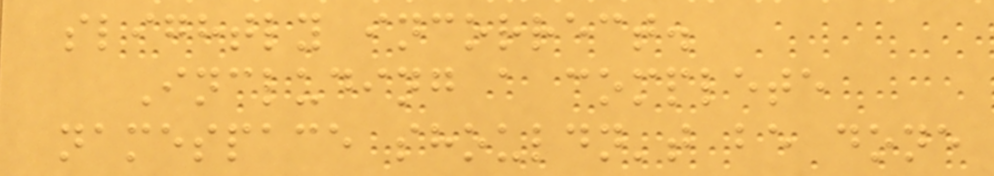slightly incorrect.
Including a complete
namespace shouldn't be done
